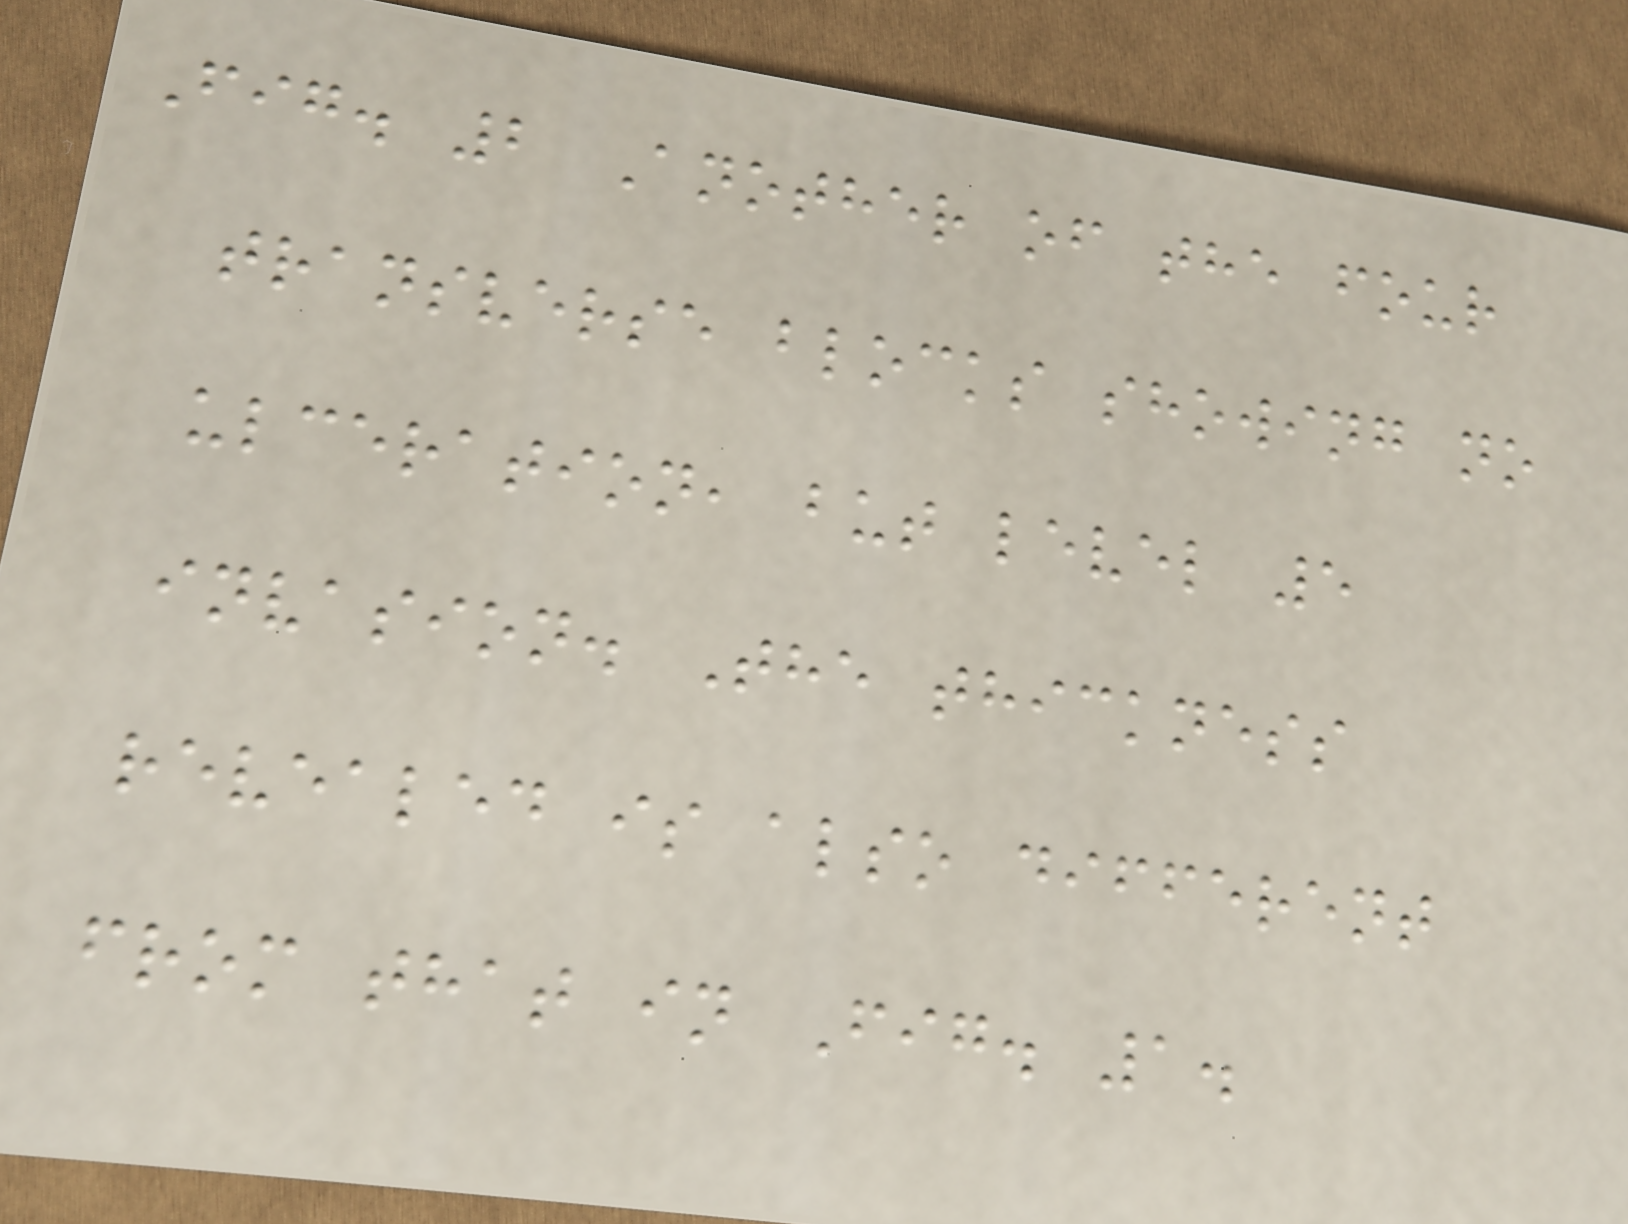Fig. 2 Another of the four
transverse blocks showing no
ulceration, but level 5
invasion. The thickness
revealed is also different
from that in Fig. 1.
